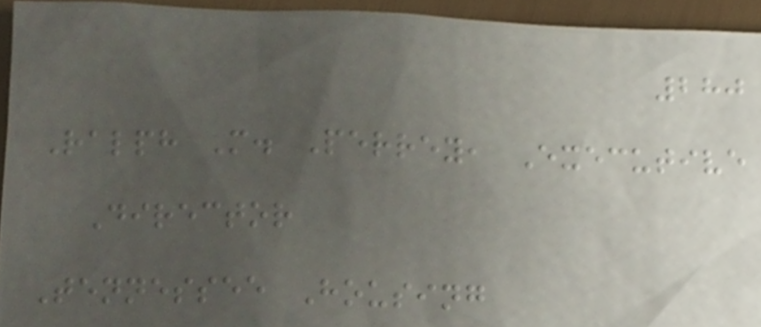280
Ralph M. Perrey, Executive
Director
Tennessee Housing
